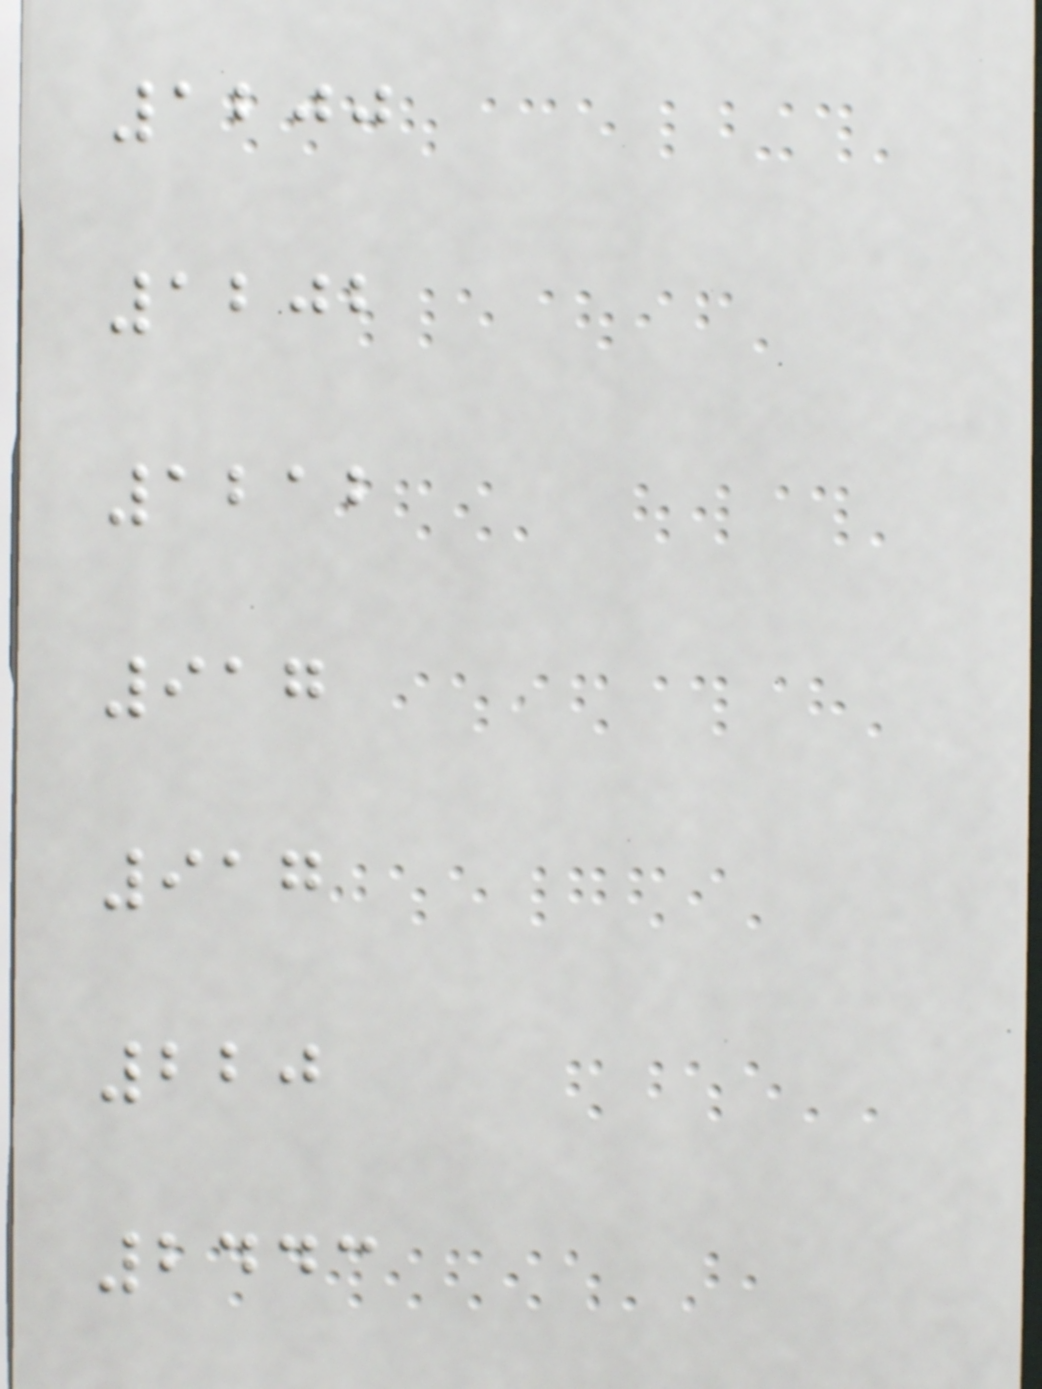1200
1202
1212
917
917
220
2443
